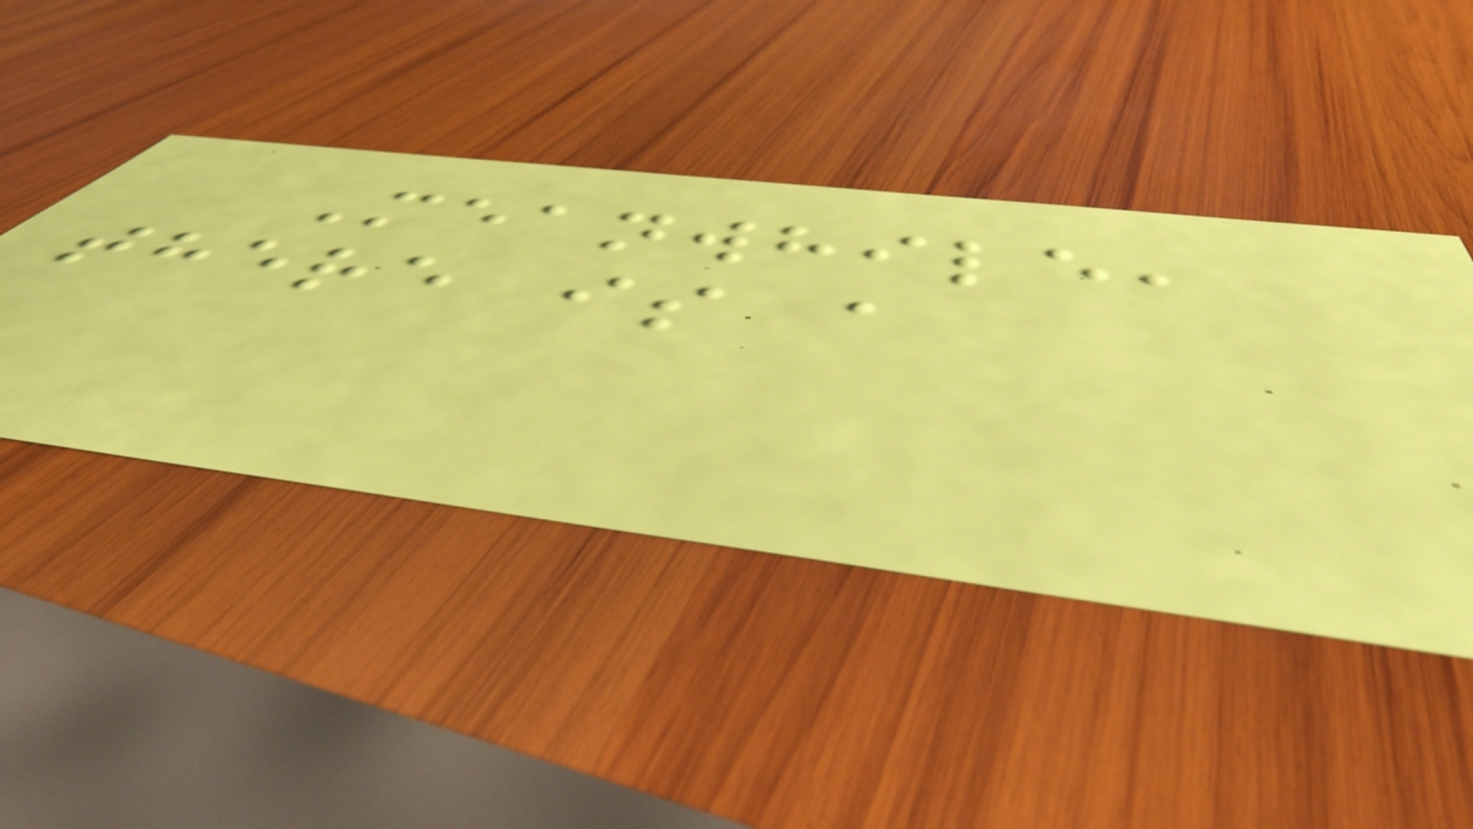Meanwhile,
there is a
